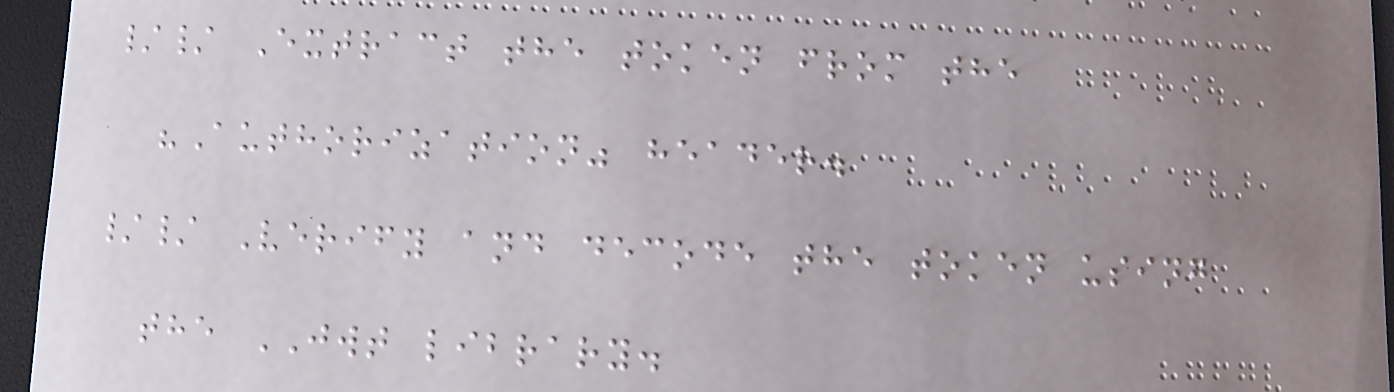// Extract the token from the
"Authorization" header.
// Verify and decode the token using
the JWT library.
